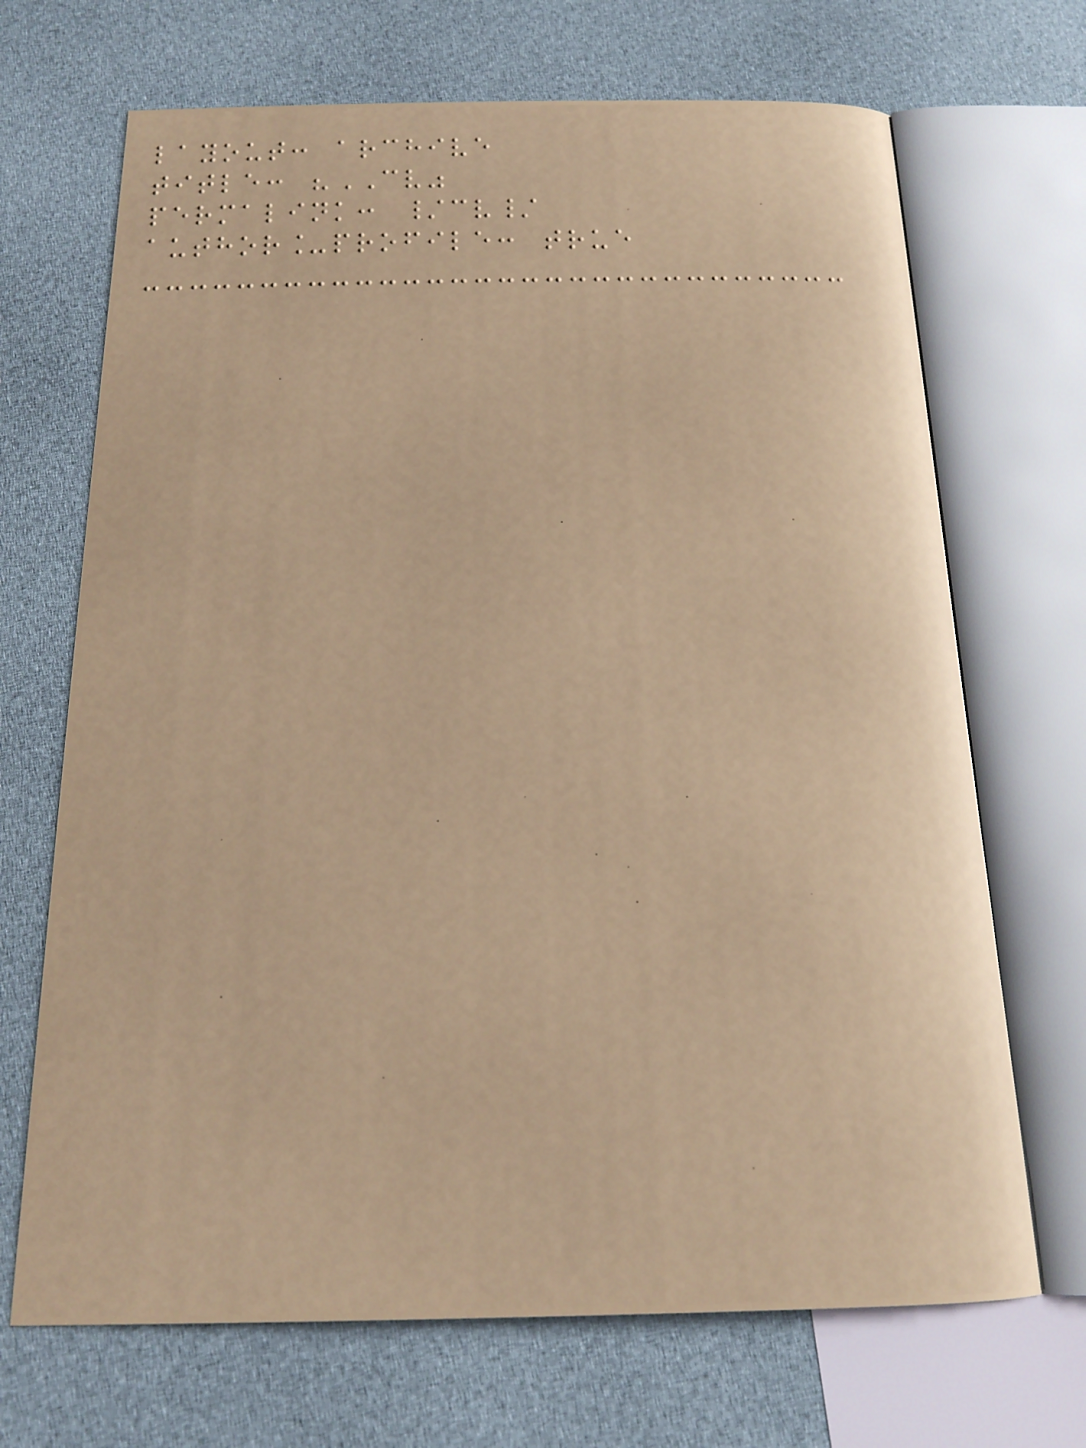layout: archive
title: "CV"
permalink: /cv/
author_profile: true
